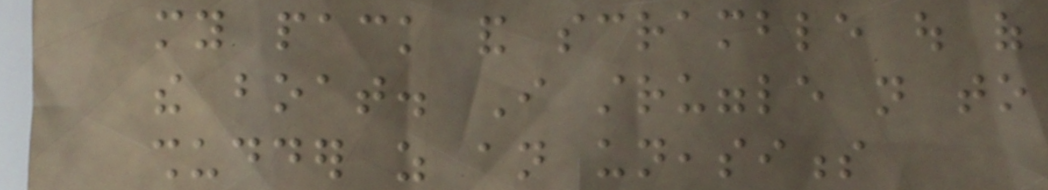my pack and scramble out of
the boat. I struggle not to
shudder as an uneasiness
